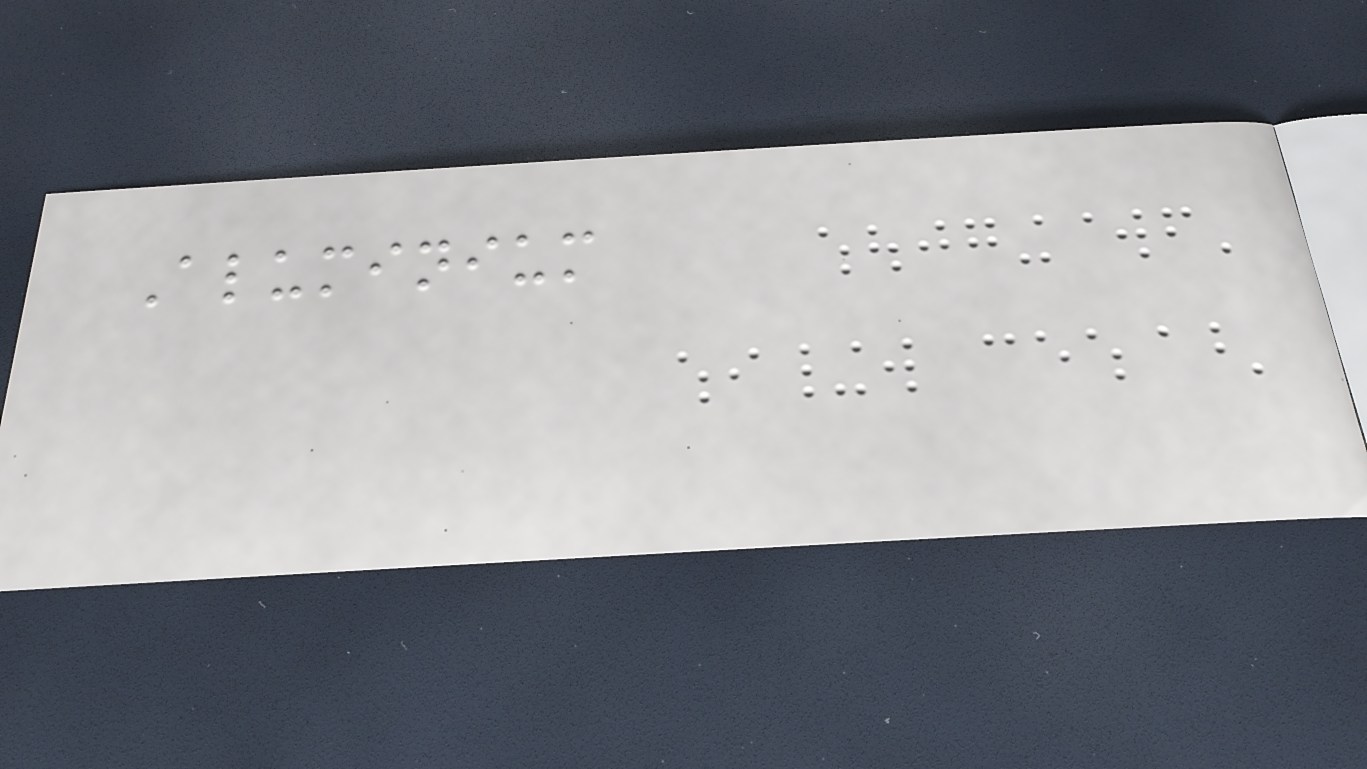Aluminium
